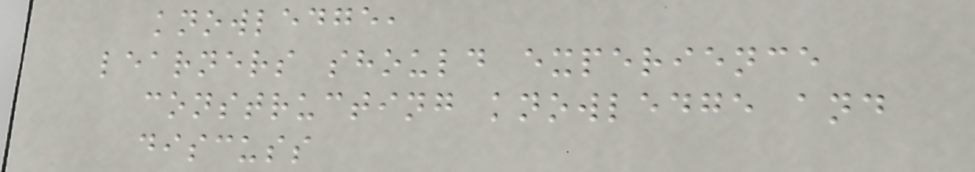knowledge,
learners should experience
constructing knowledge and
discuss
